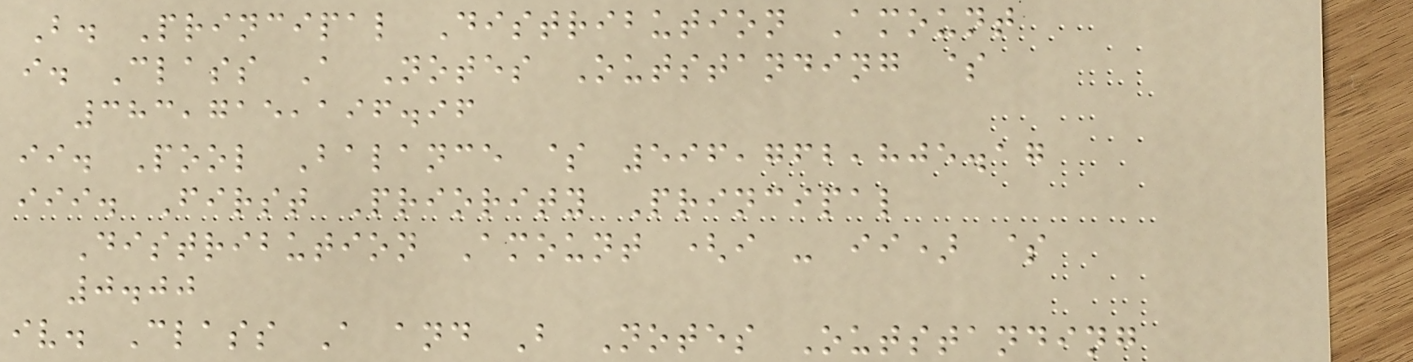B. Principal Distribution Amount
i. Class A Notes Outstanding $
383,715,196.96
ii. Pool Balance $ 596,762,805.17
iii. First Priority Principal
Distribution Amount (i - ii) $
0.00
iv. Class A and B Notes Outstanding
